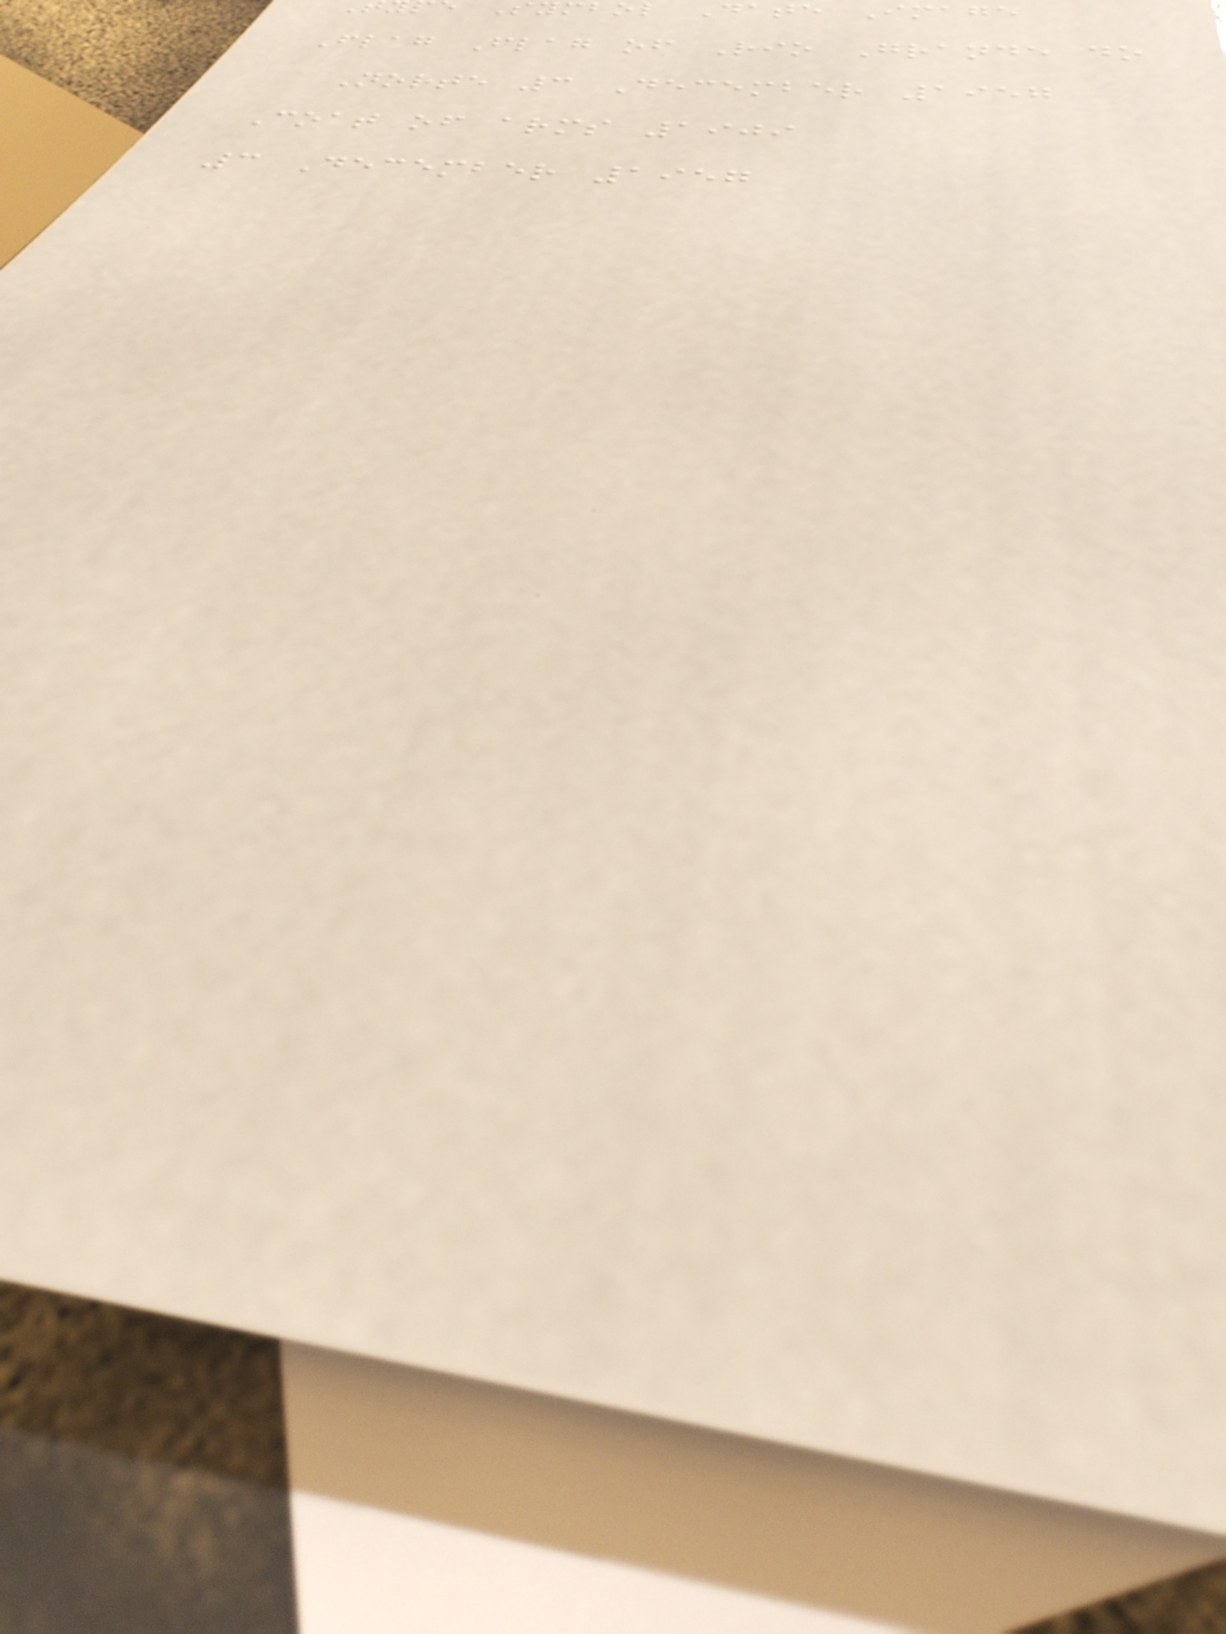ol Date Image
Flag Flag of Rio Grande do
Norte 3 December 1957
Coat of arms 1909
3 December 1957
